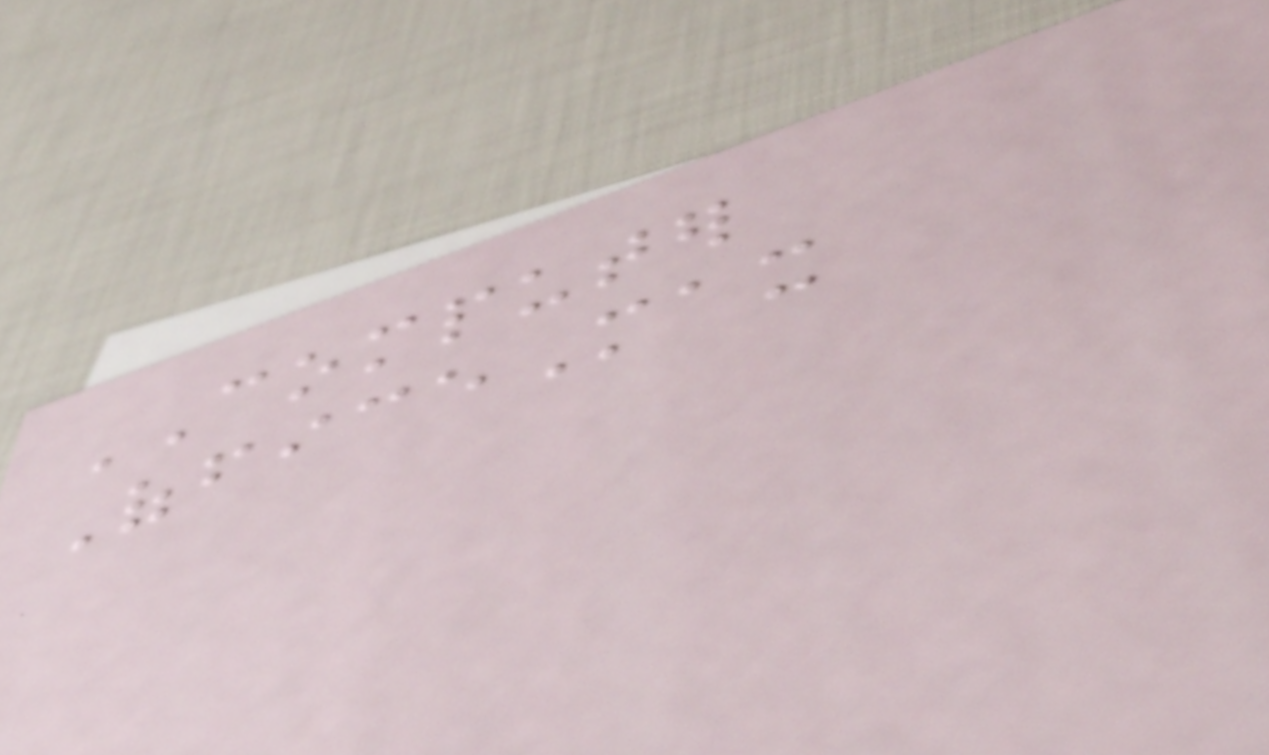COMPUTER
OfficeMax
